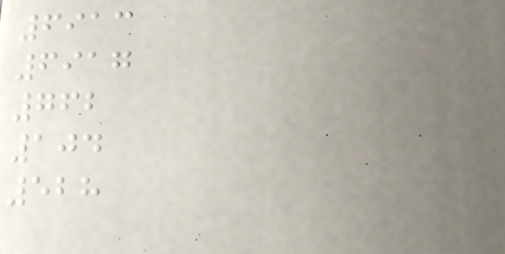6913
6917
762
104
528
